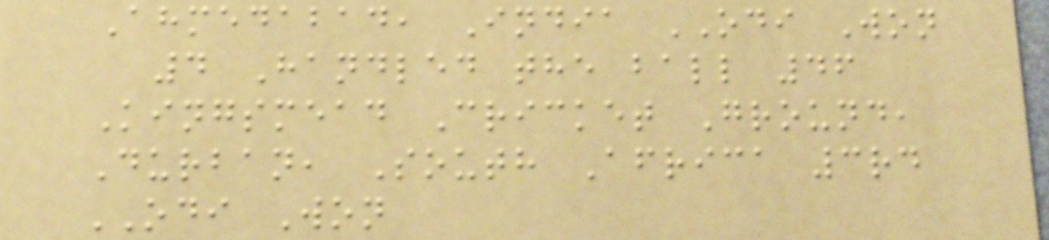Ahmedabad, India ODI Won
4 Handled the ball 46
Kingsmead Cricket Ground,
Durban, South Africa 3rd
ODI Won
